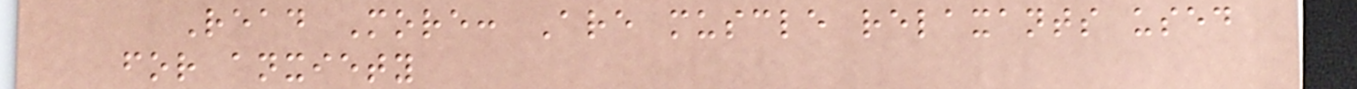Read More: Are muscle relaxants used
for anxiety
